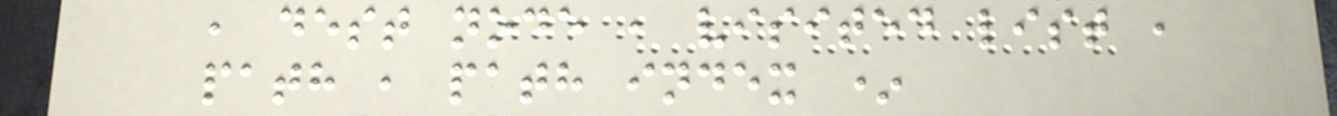, dest node , visited list ,
path , path index *
